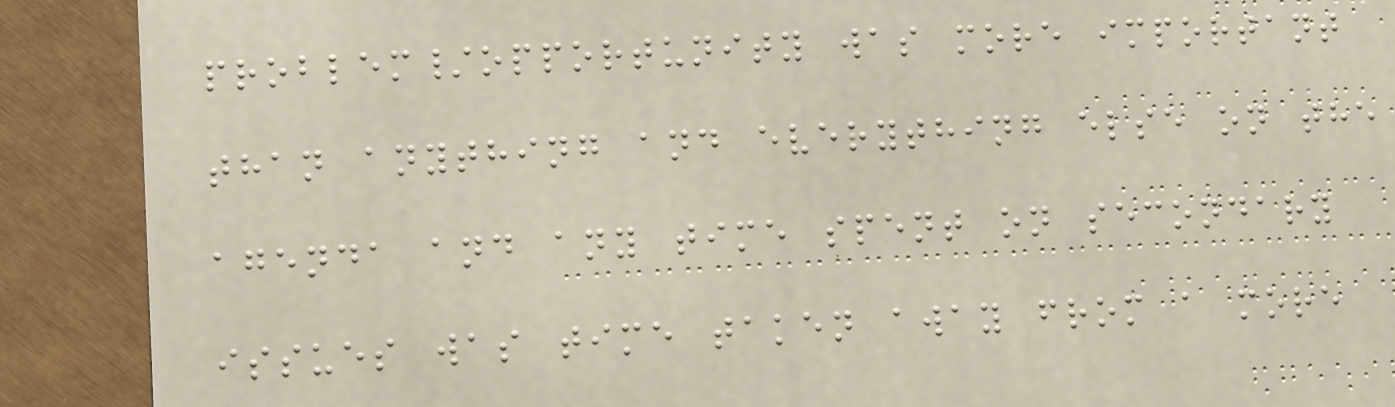problem/opportunity was more important
than anything and everything else on the
agenda and any time spent on secondary
issues was time taken away from a more
